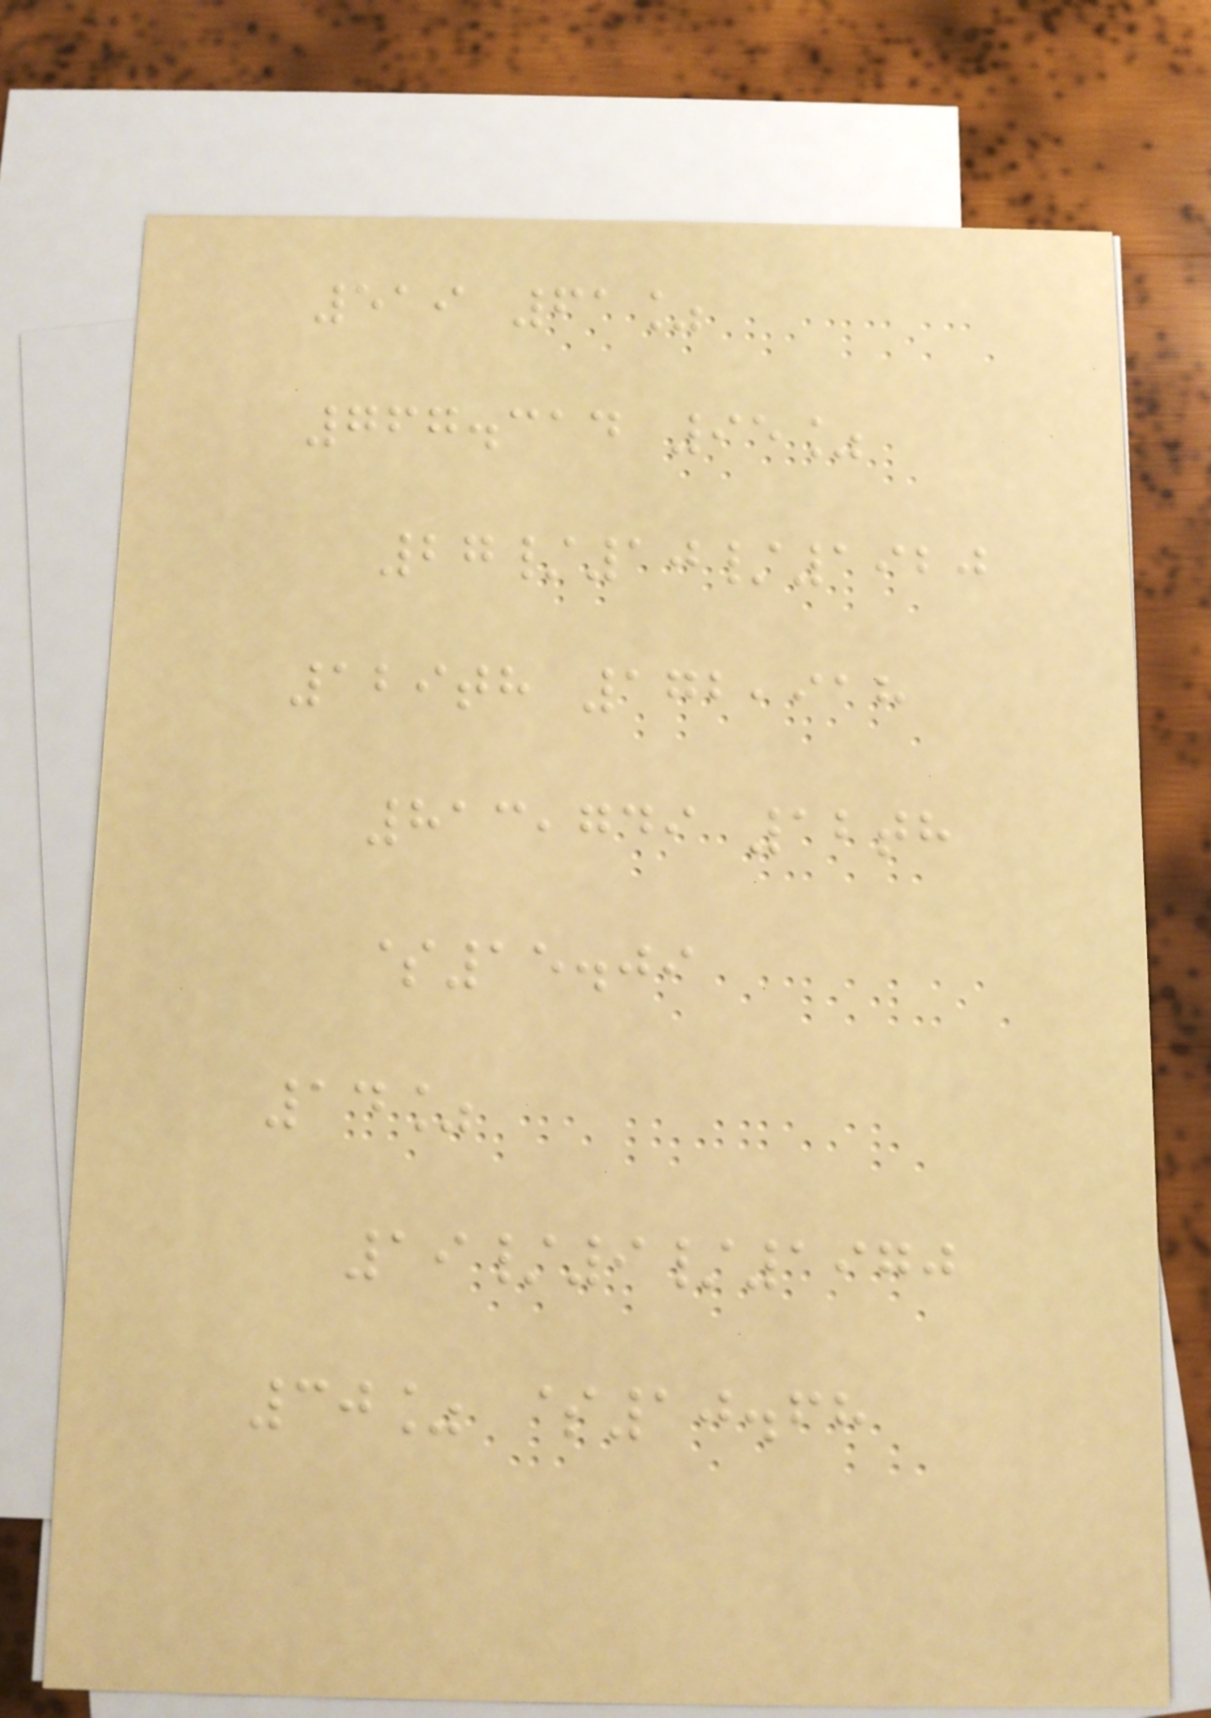519 61%
767.314 95%
27/10/1920
129th 172,918
813,749 12th
$15.09
14%
19/9/1970
30% $10.68
